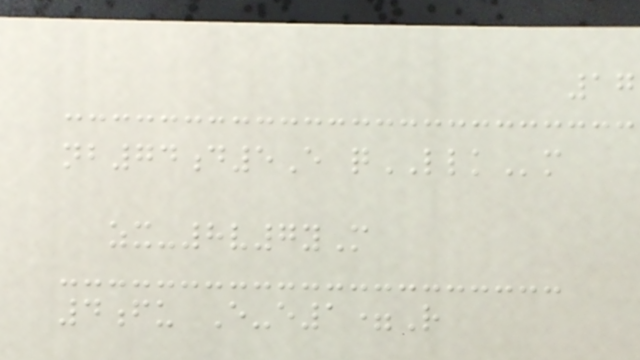17
nb74d5E qLLKm
zx-8v7yM
4fu E-e1=R
